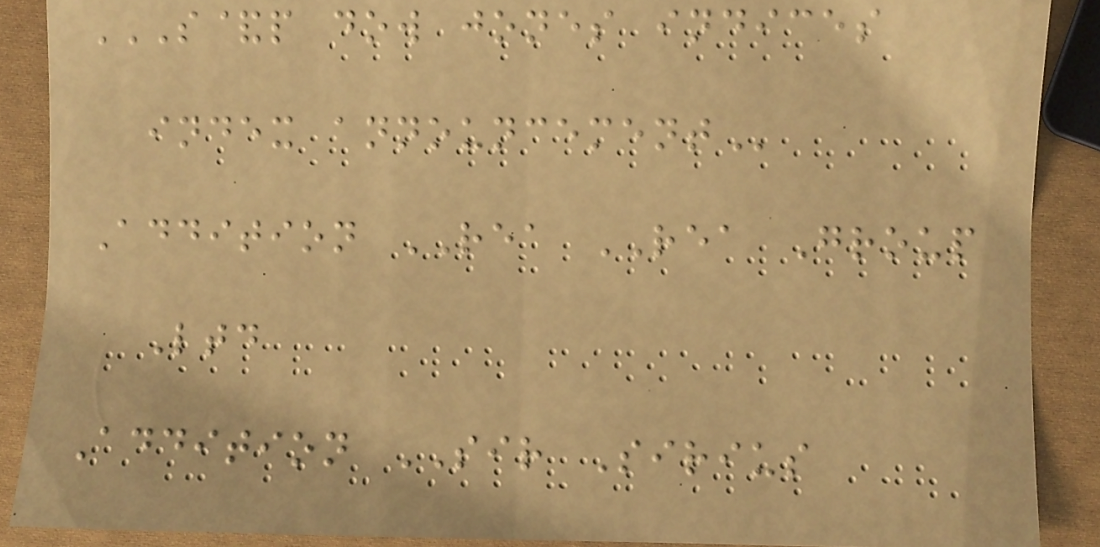S&P DOW JONES INDICES
INDEX ANNOUNCEMENT
Addition REA REA Group
Ltd
Addition SIR Sirius
